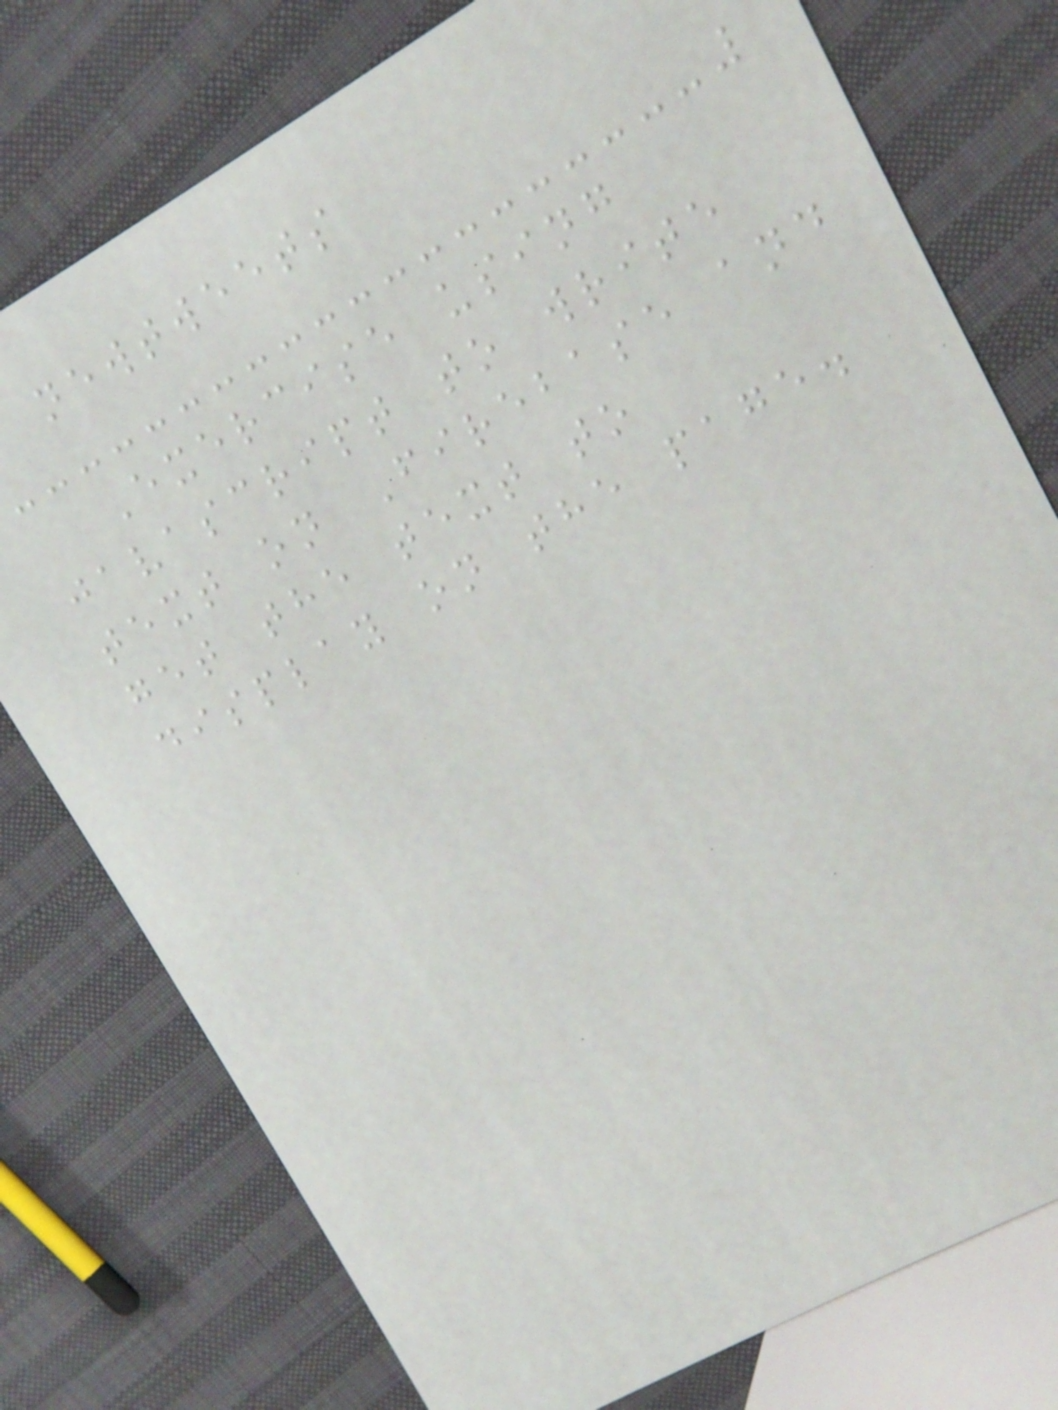newtweets
Exercise using
javascript to write
text on Firebase and
get the text to
display on the page.
